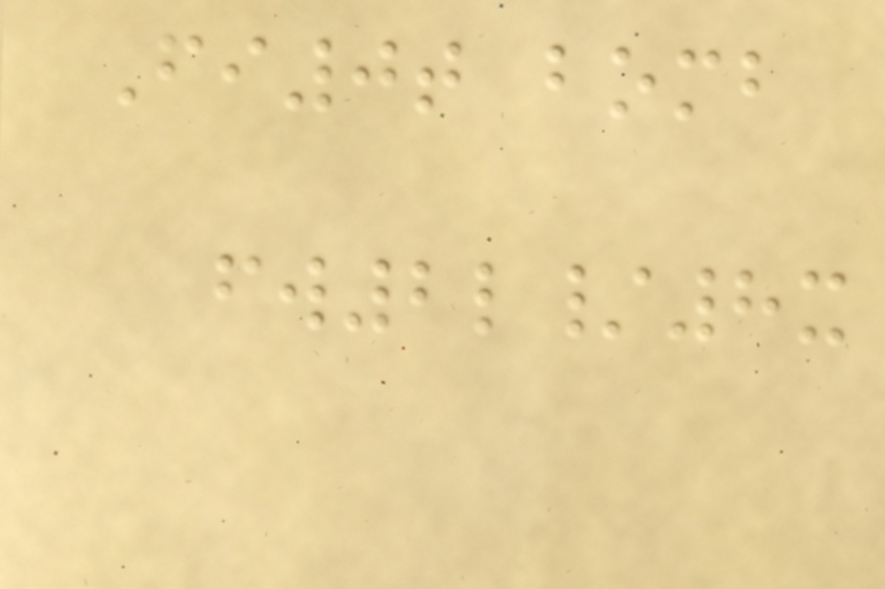Fi0t bomb
fw2l/8x
